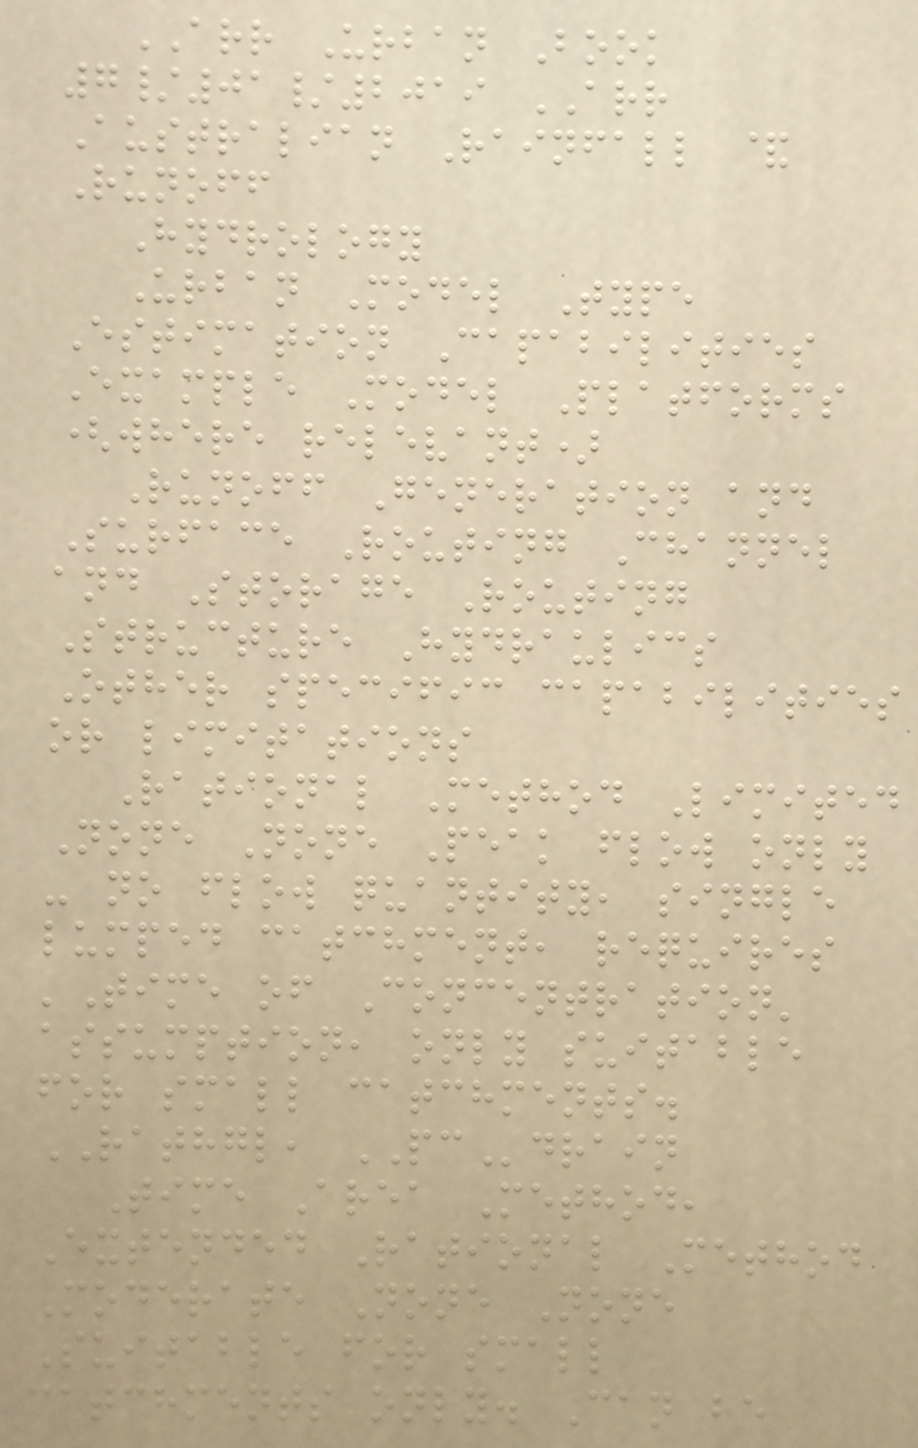ARR Urban Book
7/01/2019 ARR
Australian Rainfall &
Runoff
Hydrology
Urban Model Type
Estimation Capabilities
Example Model Platforms
(where relevant)
Runoff Generation and
Surface Routing Channel
and Storage Routing
Structure Hydraulics
Other specific capabilities
or limitations
Rational Method Limited
None None Peak flow only
- no flow quantity, single
lumped catchment, requires
'Time of Concentration'
assumption, only suitable
for small catchments.
RATHGL, PCdrain
Time Area Method,
Extended Rational Method
Moderate None None
Suitable for small
catchments only. Can be
